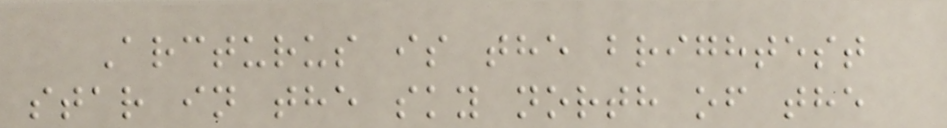Arcturus is the brightest
star in the sky north of the
